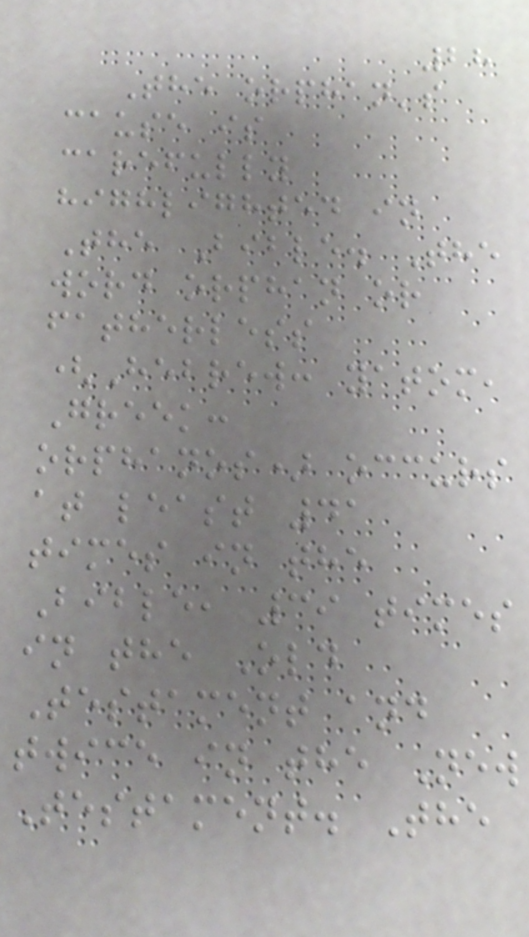28
The orphan's
cause is
carefully
highlighted in
The Bible. The
word orphan or
fatherless
(Hebrew: yatom,
Greek:
orphanos) occurs
at least 41
times in the
Bible, 39 times
in the Old
Testament and
twice in the New
Testament. The
